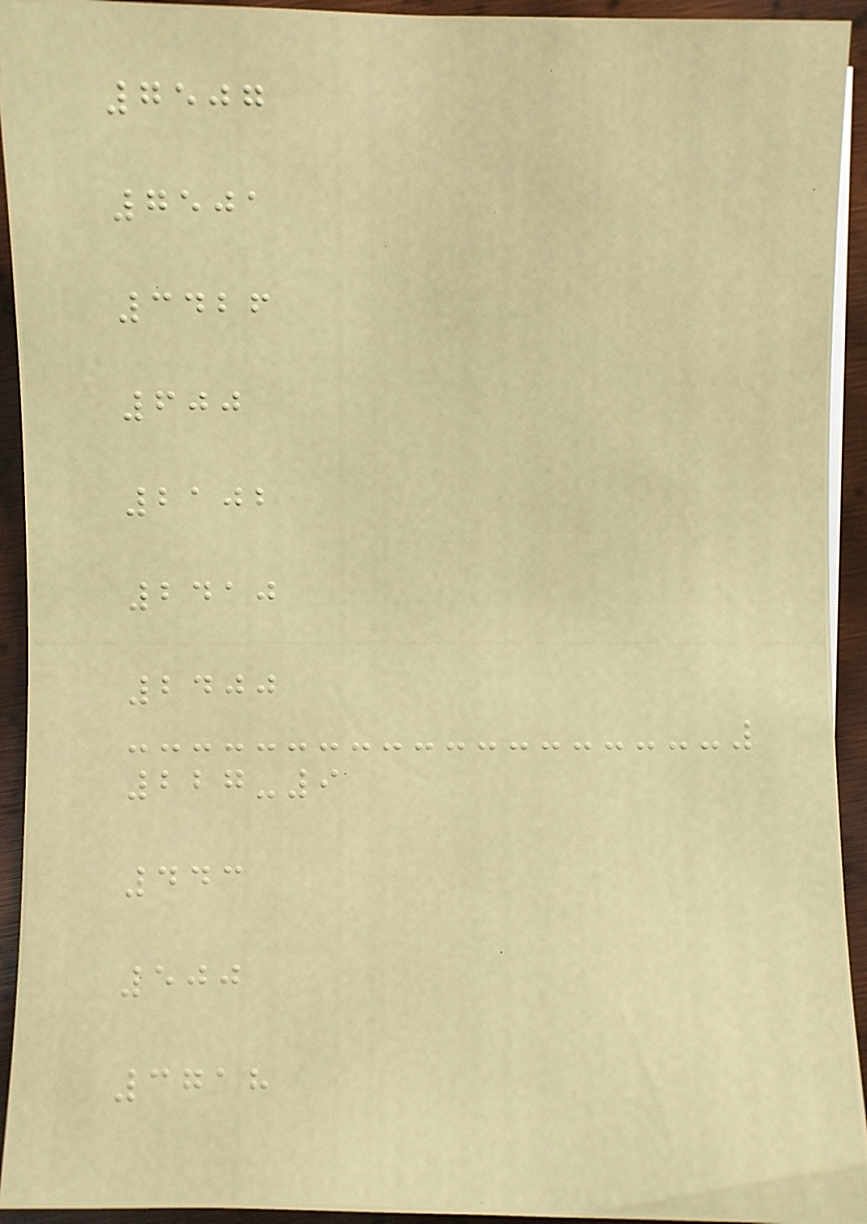7507
7501
3426
600
2102
2410
2400
227-9
443
500
3718
